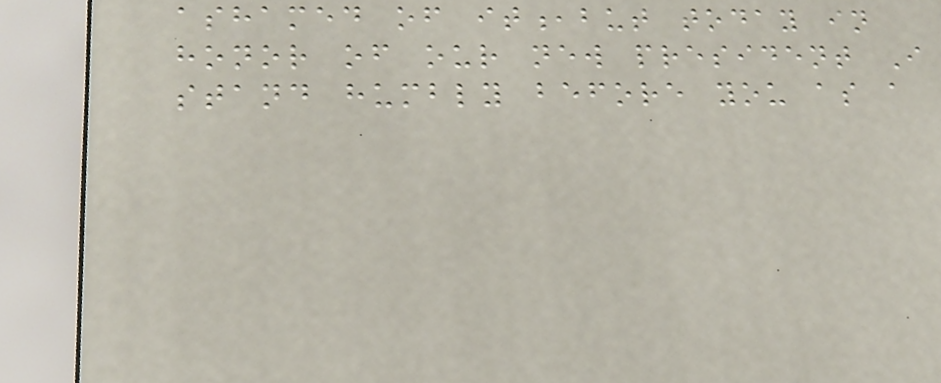ashamed of it,but today in
honor of our new president I
stand humbly before you as a
